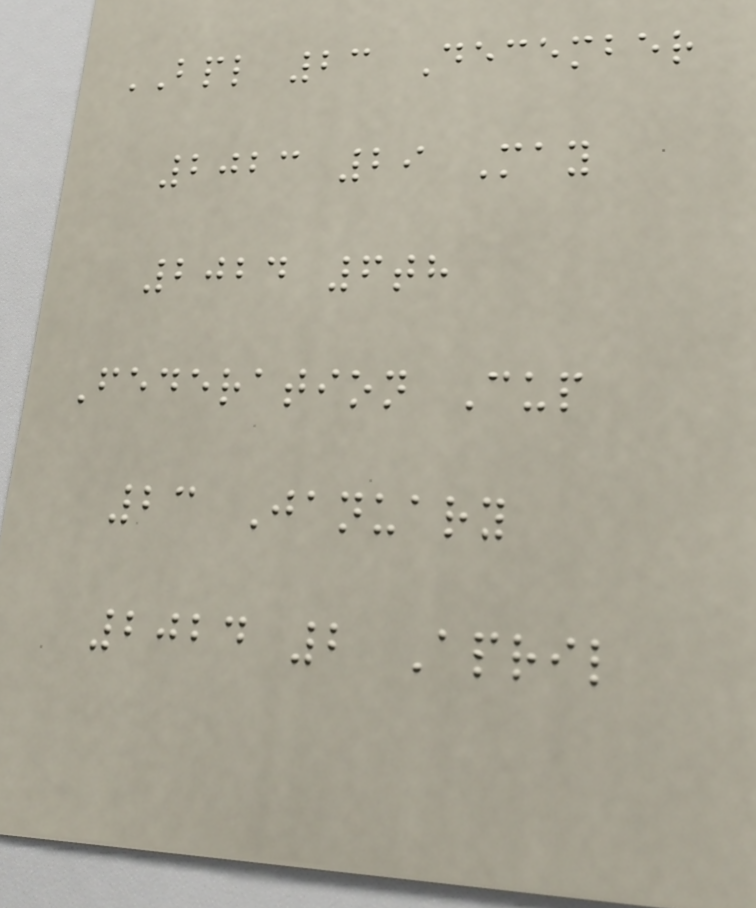BPL 23 December
2023 29 May
2024 6th
Federation Cup
23 January
2024 2 April
